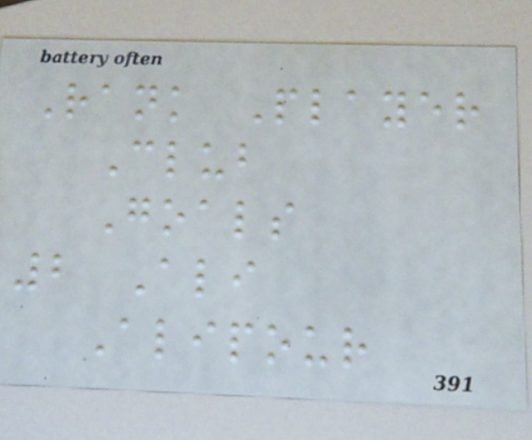Rank Player
Club
Goals
2 Ali
Alipour
